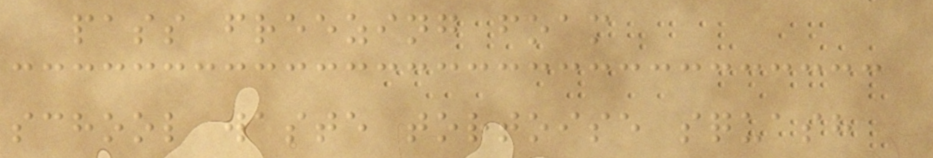pass freezing foam
school waste tortoise squash
